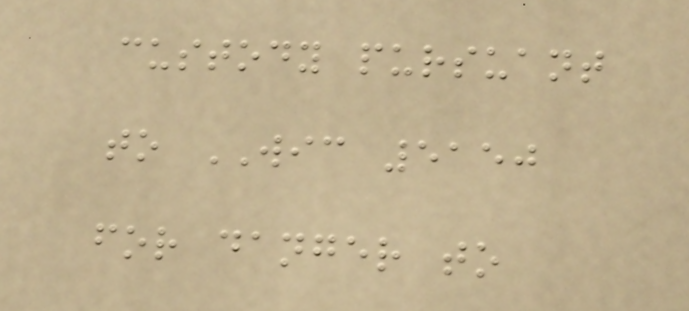custody pursuant
to WIC 5150
for danger to
